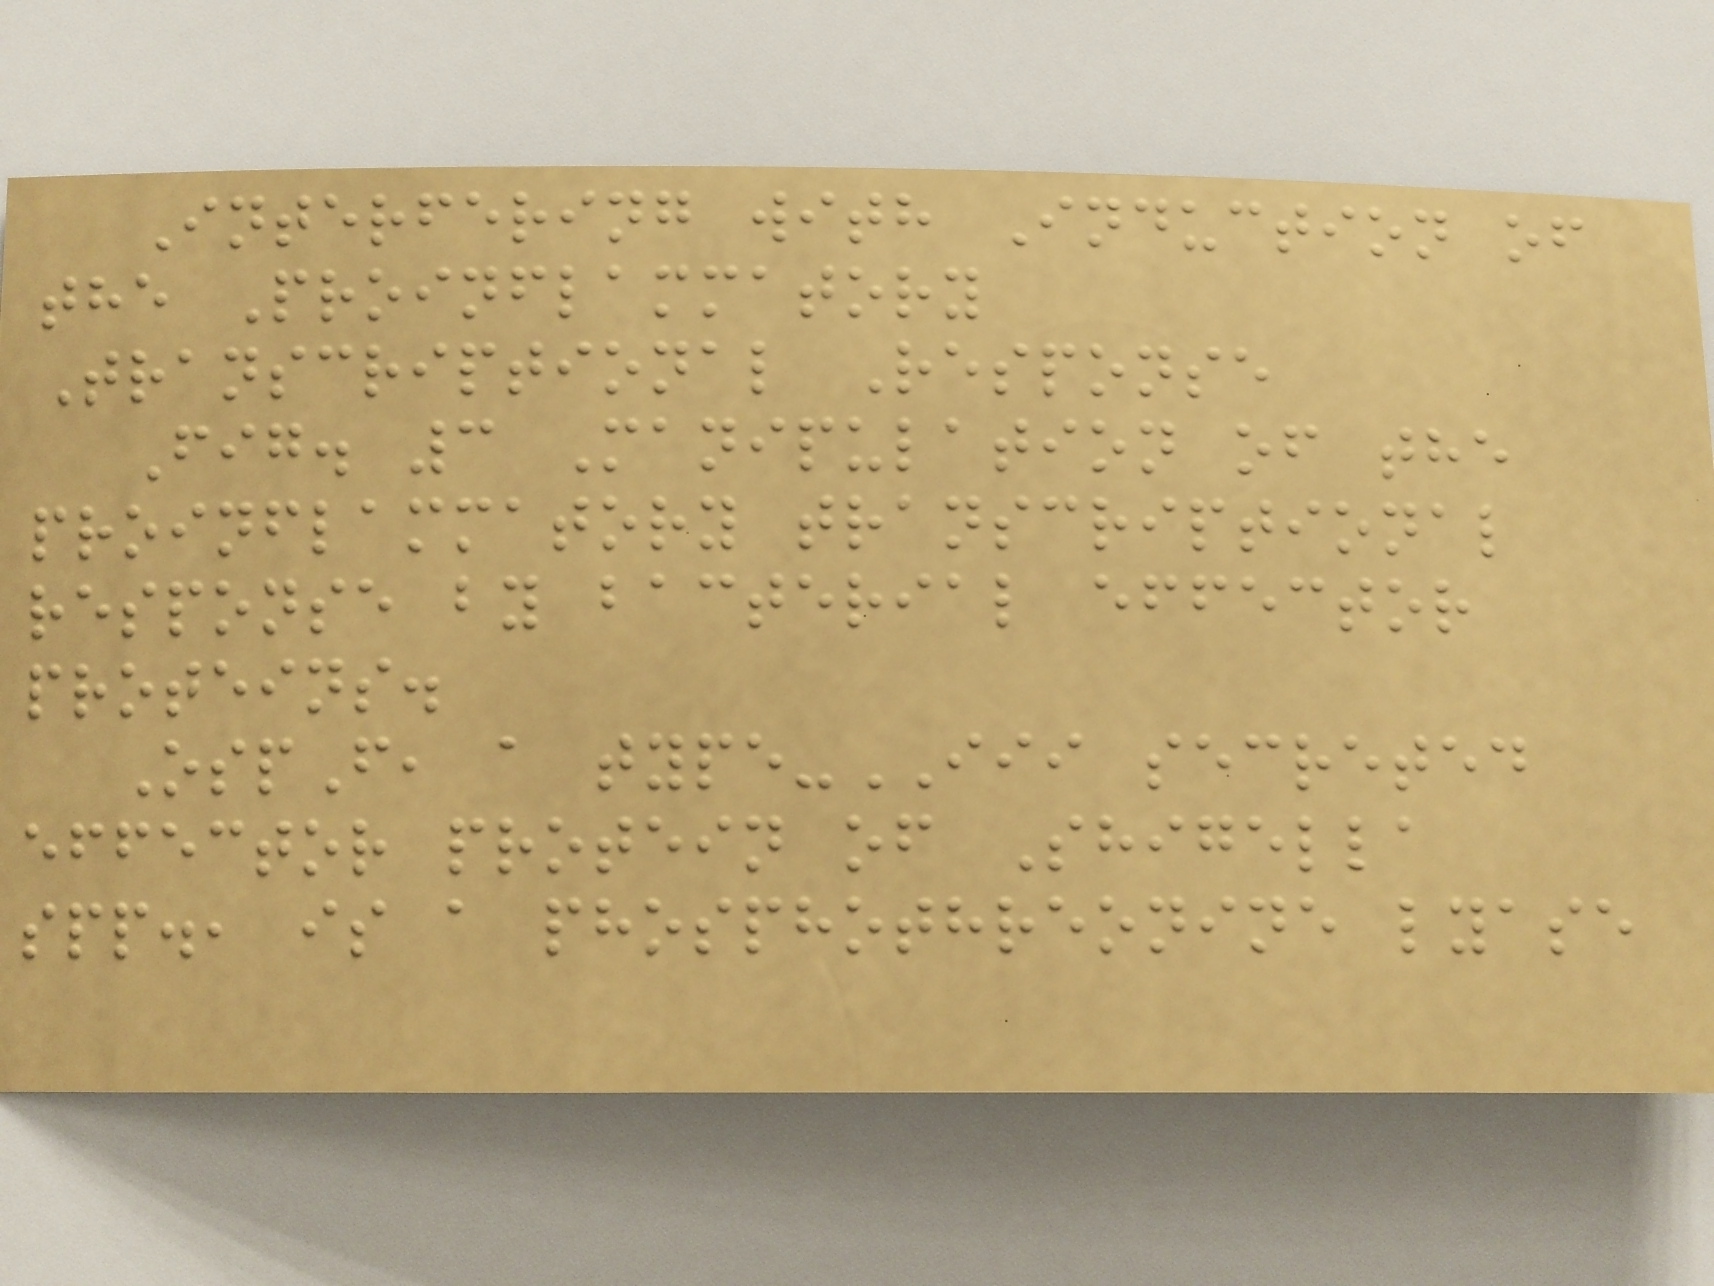Interfering with Induction of
the Proinflammatory
Transcriptional Response
Fig. 3 Manipulation of the
proinflammatory transcriptional
response by bacterial effector
proteins.
OspF, a type-III secreted
effector protein of Shigella
spp., is a phosphothreonine lyase
